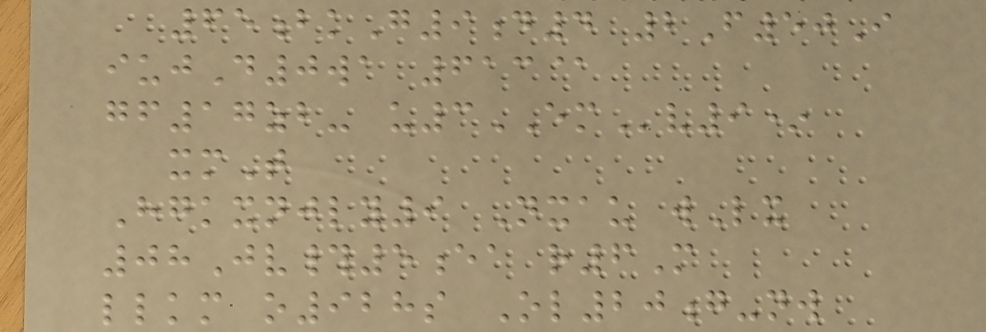65bkG9d4 2F50I
iujD0wa 613@
gf17zb- u3EMv9*
xmT
Hgkxnjly9 Nxau wLx
08Jv#5ea r6M
llkm o928s Ol20g-nw
